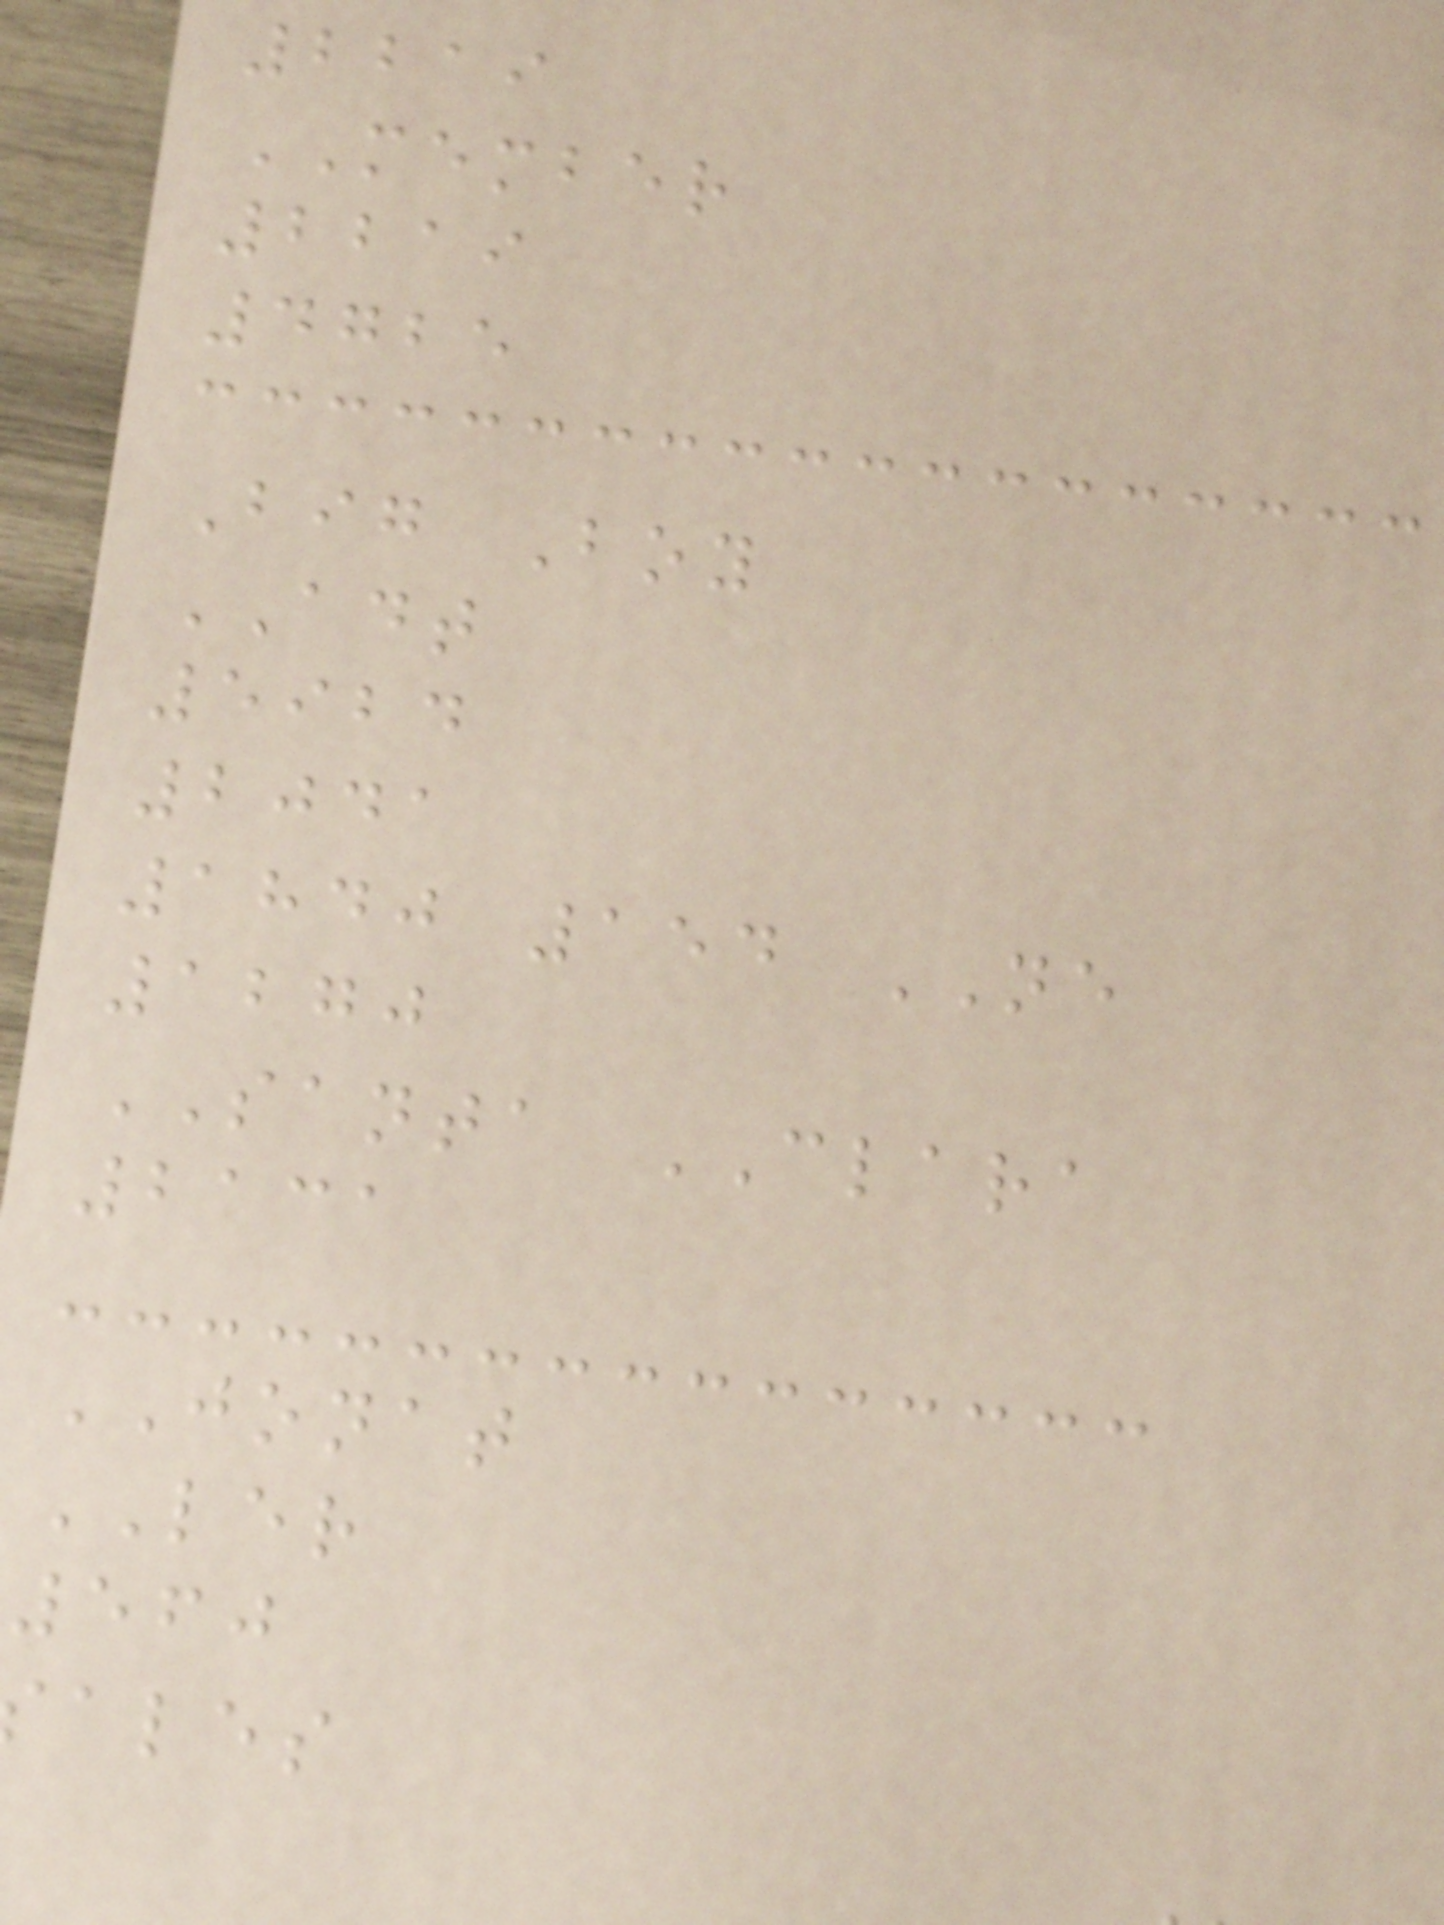2219
MEMBER
2219
4725
Big Boy
ADT
5924
2041
1840 154 NE
1270
SANTA CLARA
2131
JONAT
LER
560
ales
